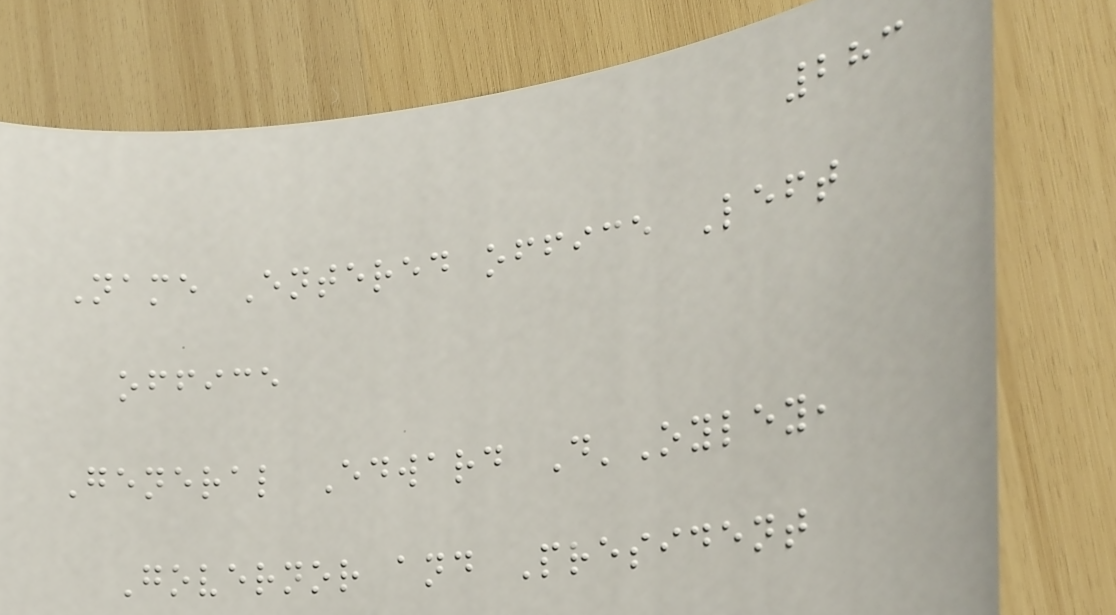283
Name Entered office Left
office
General Edward D'Oyley,
Governor and President
